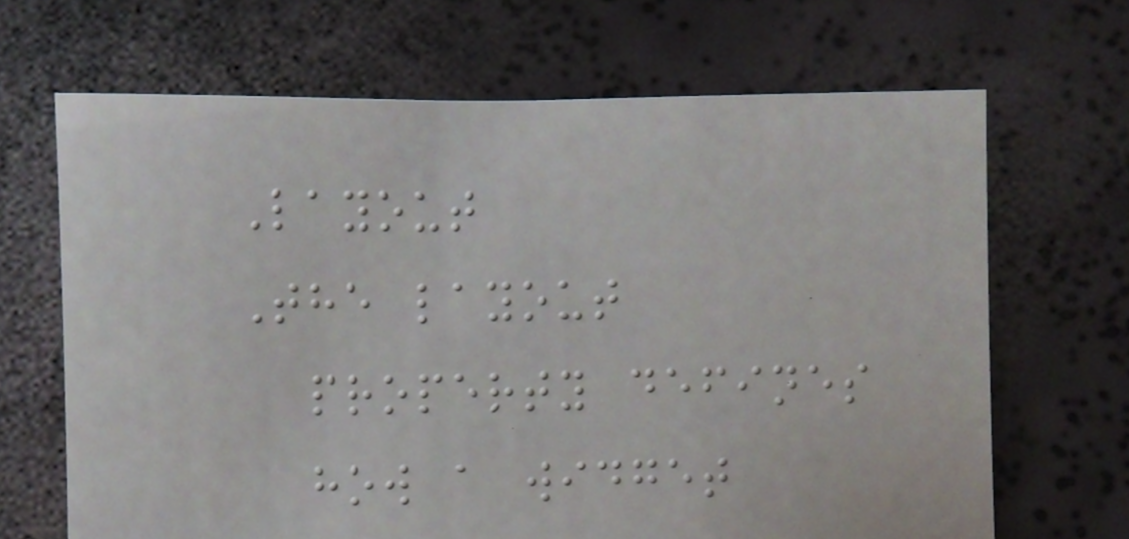Layout
The layout
property defines
how a widget
